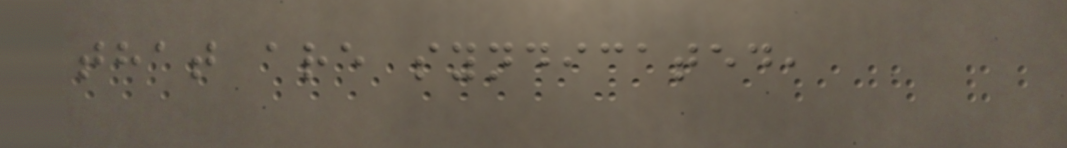that are syndicated,
